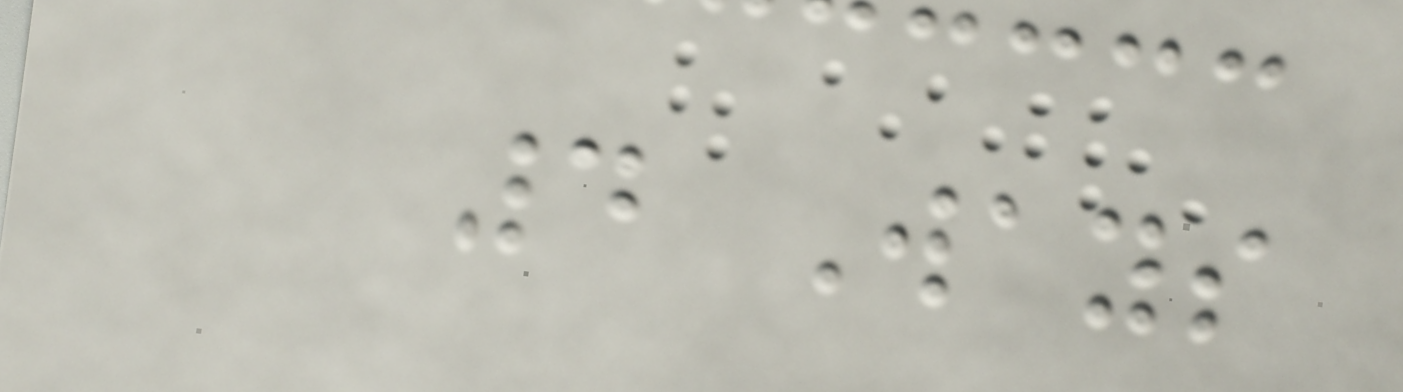4 Ways
